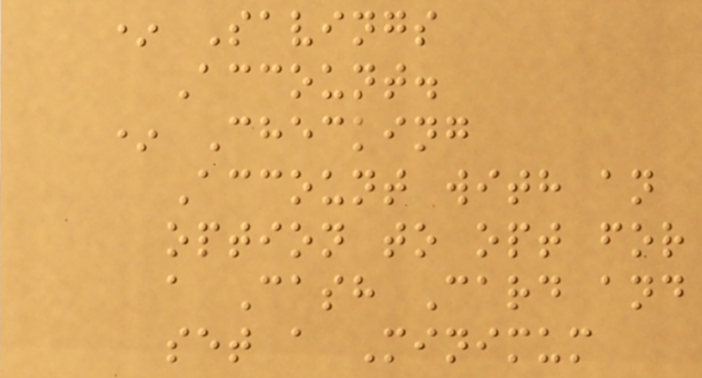* Savings
Account.
* Checking
Account with an
option to opt for
a Cash Card and
set a Minimum
